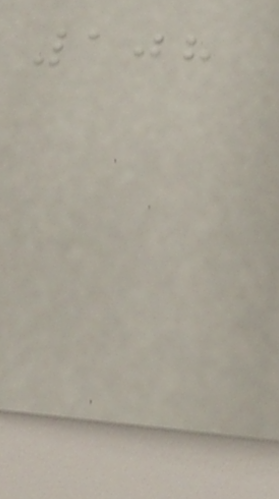108
